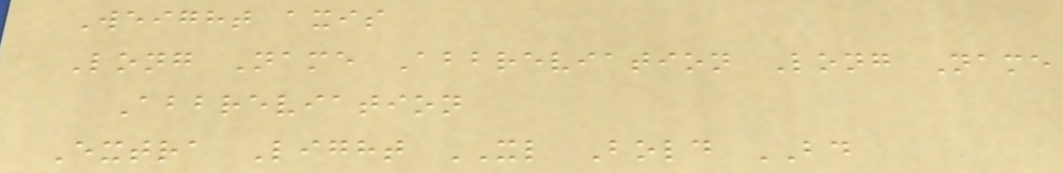Weight axis
Long Name Abbreviation Long Name
Abbreviation
Extra Light XL Bold BD
